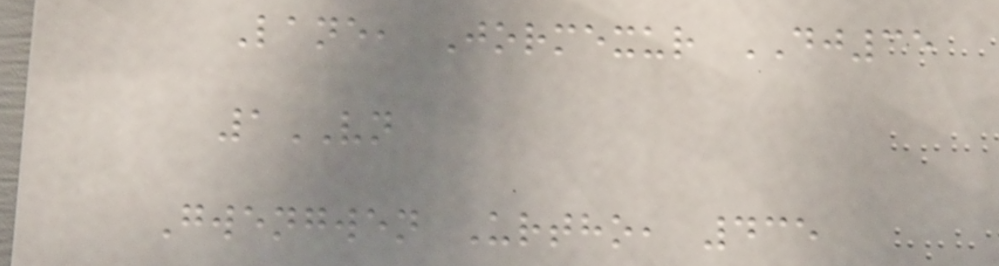Lane, Jormexur DJ35
1VN
Gwengwen Urtho, 435
